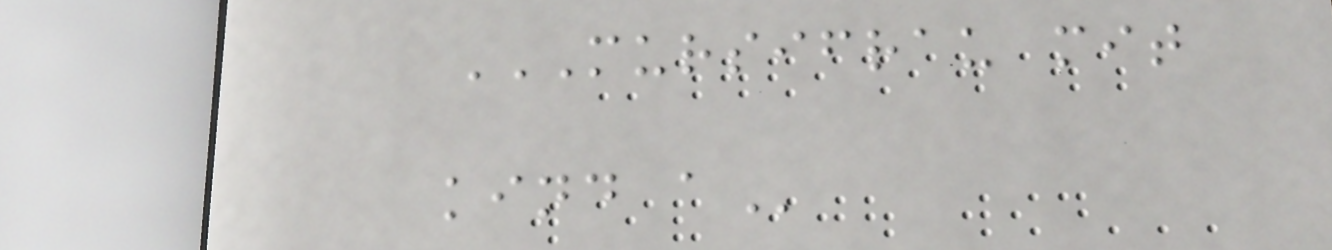MURSIFRAU MIT
KIND A
